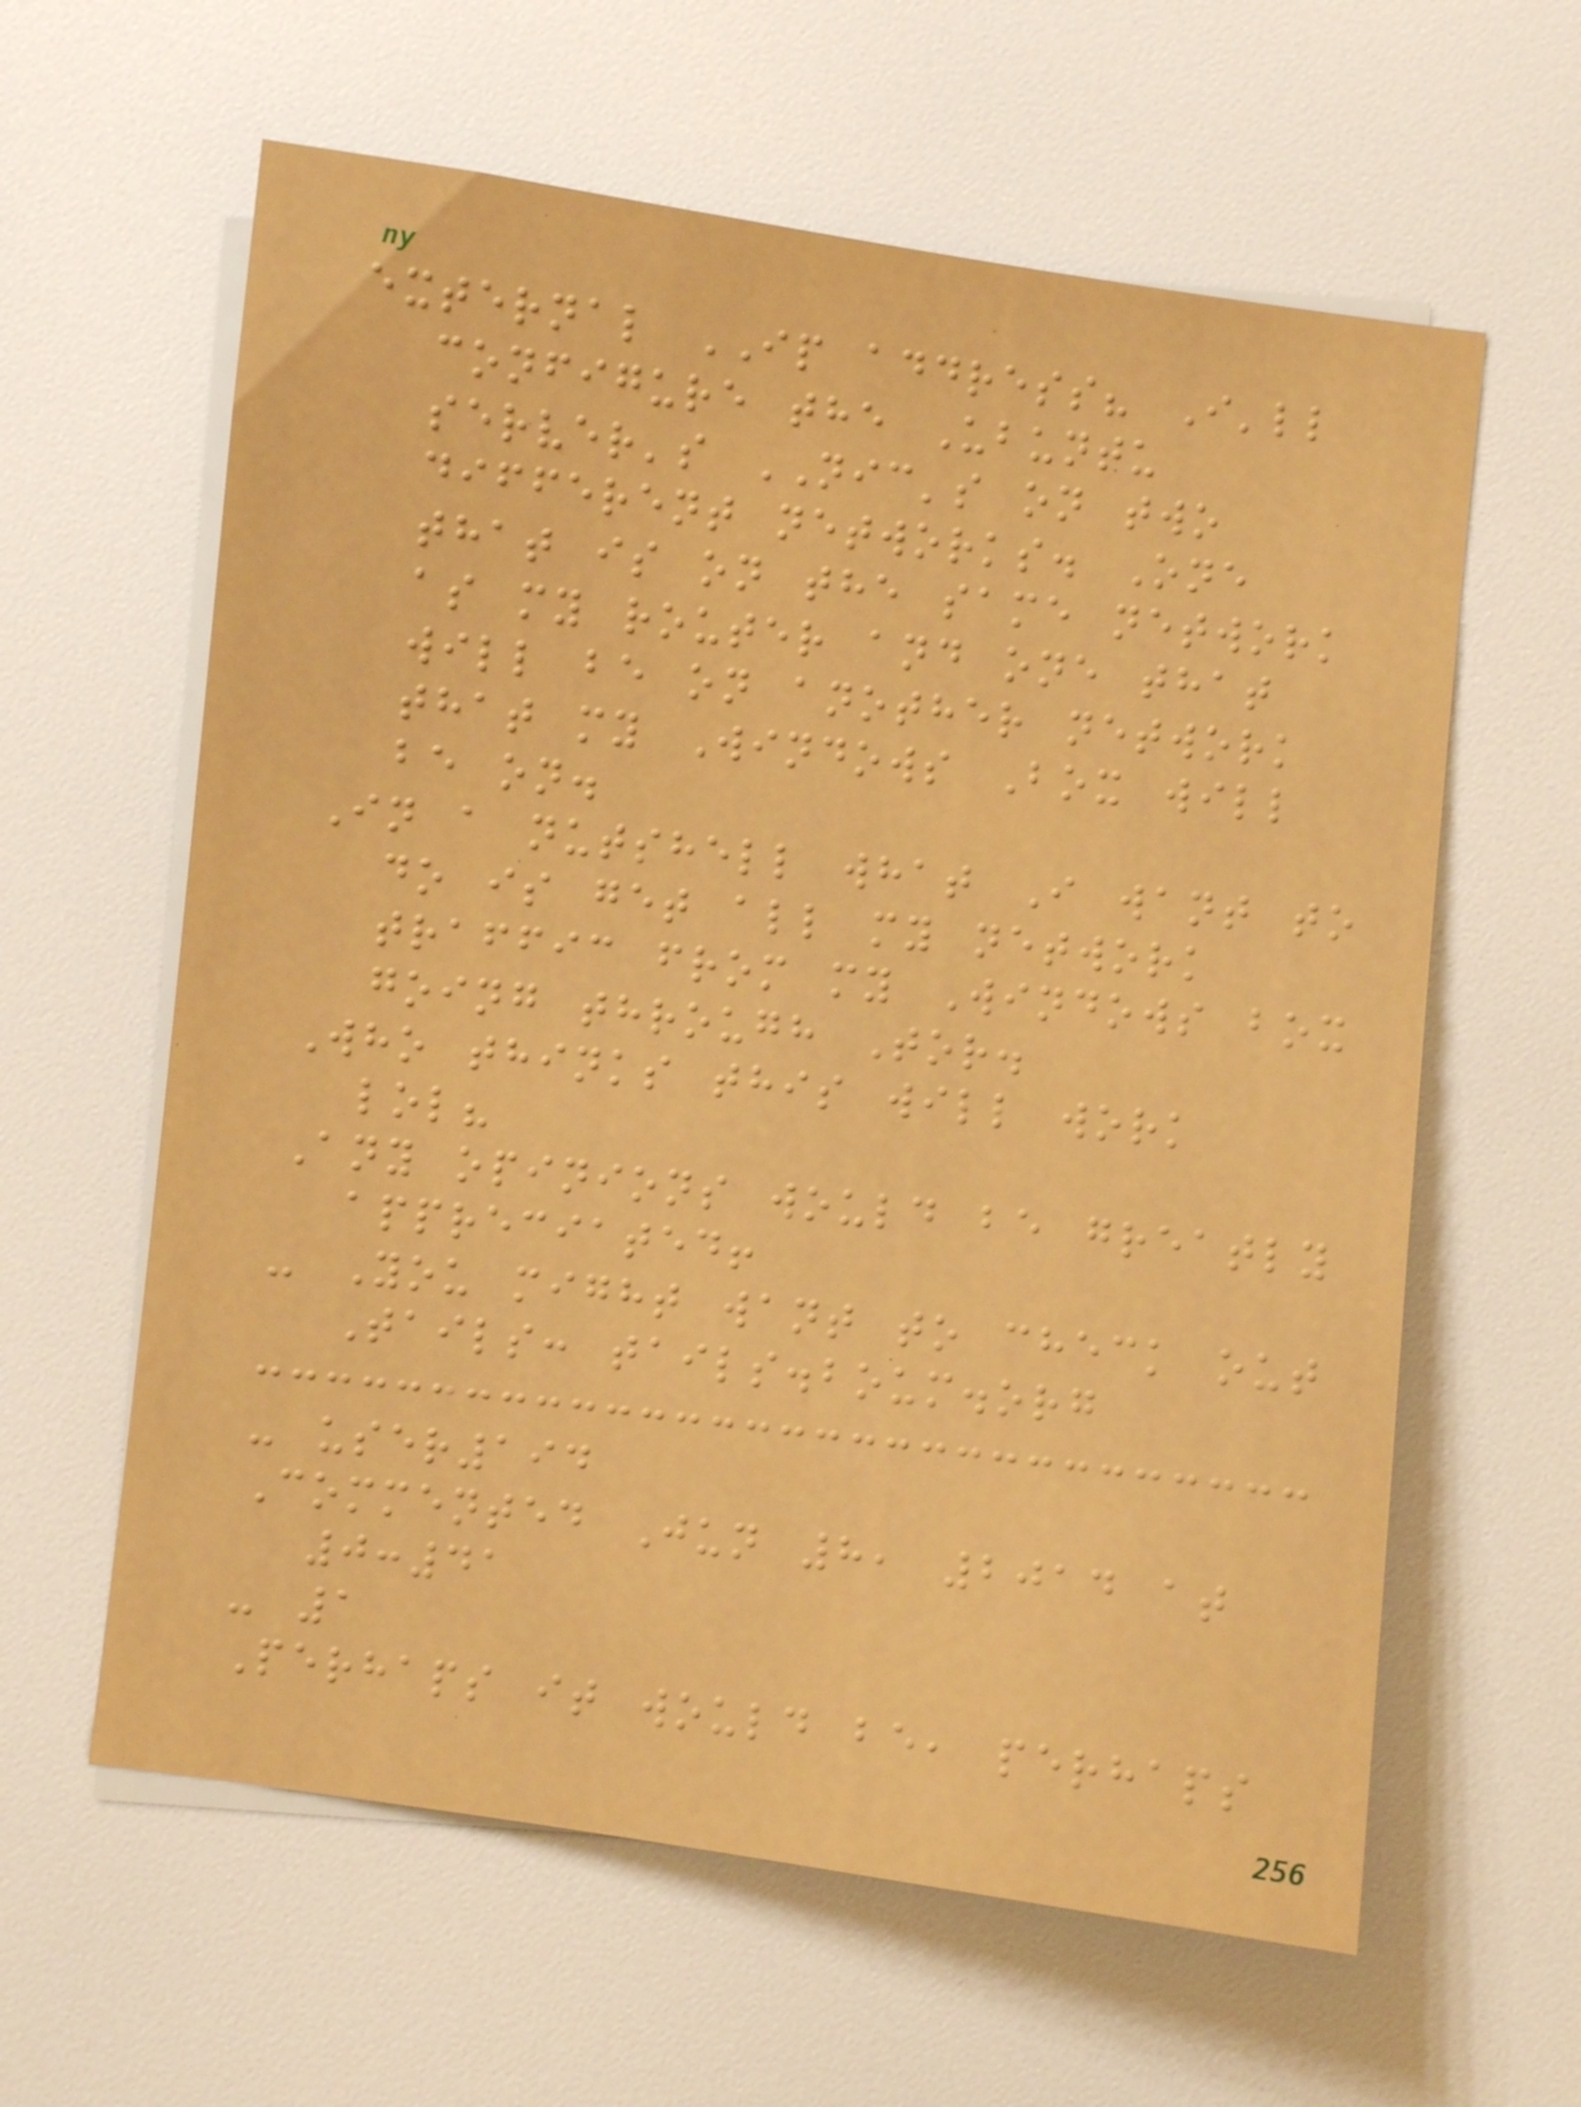external IP address? I'll
configure the Ubuntu
server's NIC's on two
different networks. One
that is on the same network
as my router and one that
will be on another network
that my Windows Box will
be on.
In a nutshell what I want to
do is get all my network
traffic from my Windows box
going through Tor.
Who thinks this will work
lol?
Any opinions would be greatly
appreciated!
- You might want to check out
Tails: tails.boum.org
- user194
Commented Jun 8, 2014 at
0:41
- 1
Perhaps it would be, perhaps
